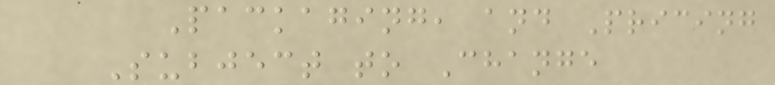Packaging, and Pricing
Subject to Change
